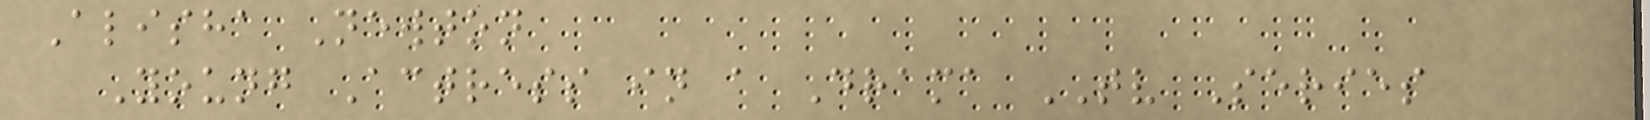Alisha Newton
Young Actress in a Drama TV Series
